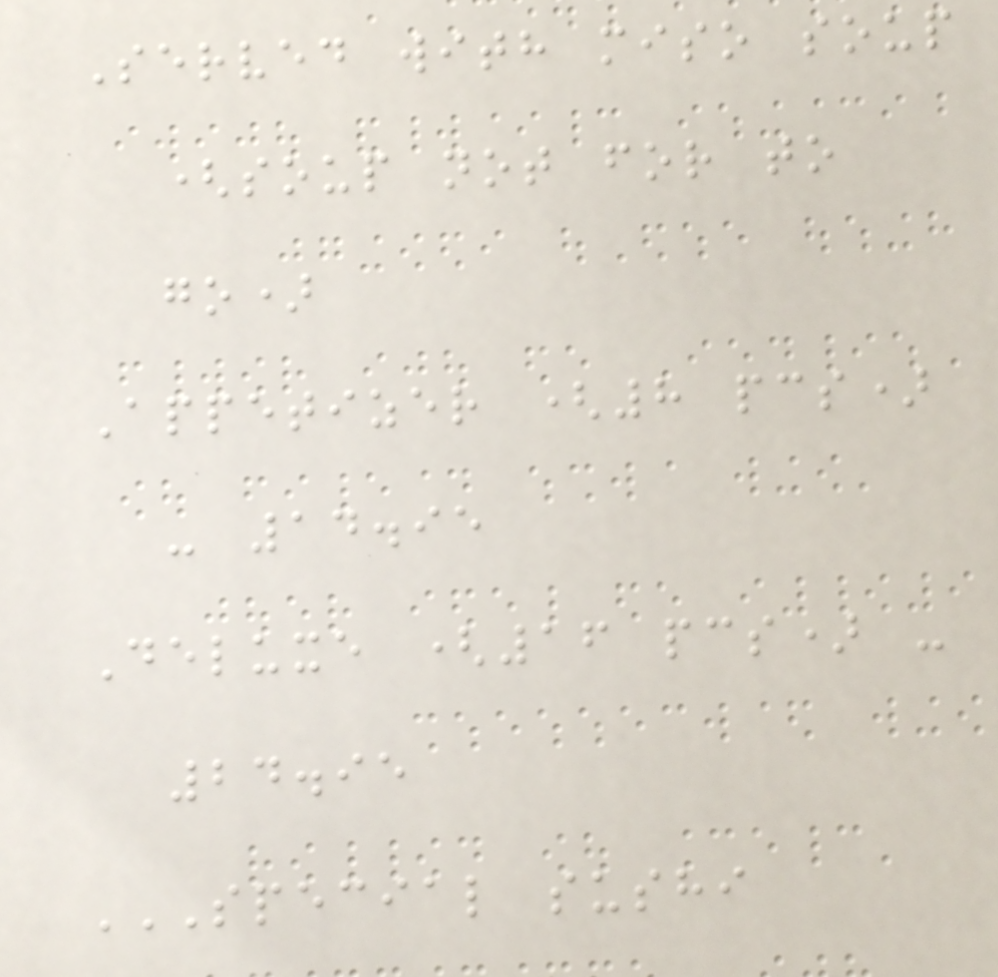Served with miso soup
(soup not for to
go)
Appetizer (8 pcs)
- 14.95
Deluxe (16 pcs) -
24.95
SPECIAL SUSHI
